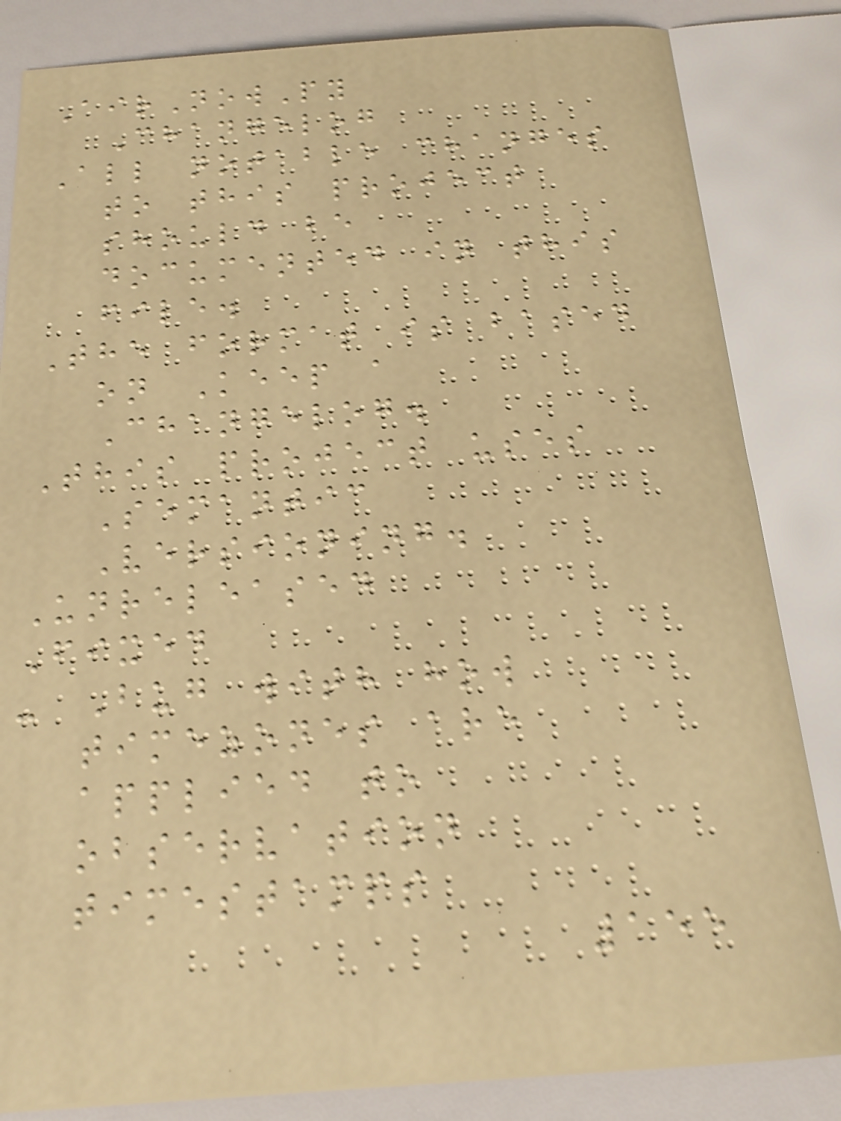AirNowPy
Changelog
All notable changes
to this project
should be
documented in this
file.
The format is based
on Keep a
Changelog.
This project uses
Semantic
Versioning.
Unreleased
Fixed
- Bug with how
timezones are
applied to
observation
timestamps
155
